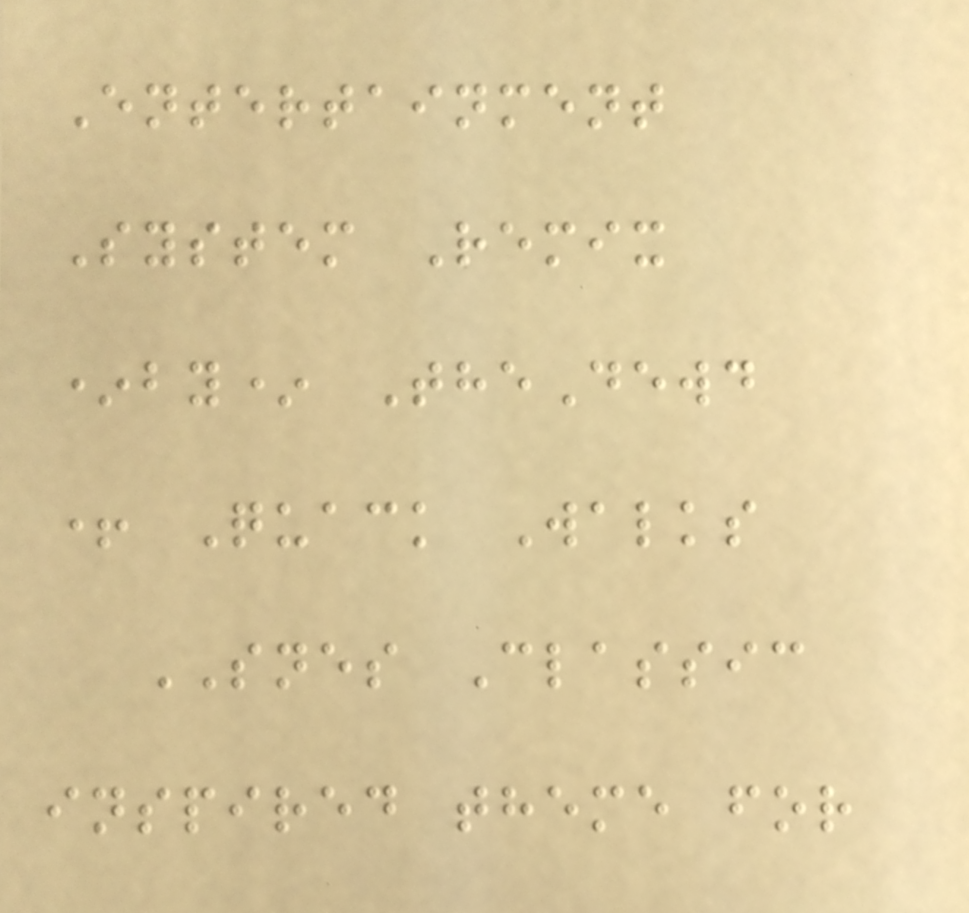Entertainment
System Remix
*by* TheDewd
+ Quack Walks
SNES Classic
inspired theme for
